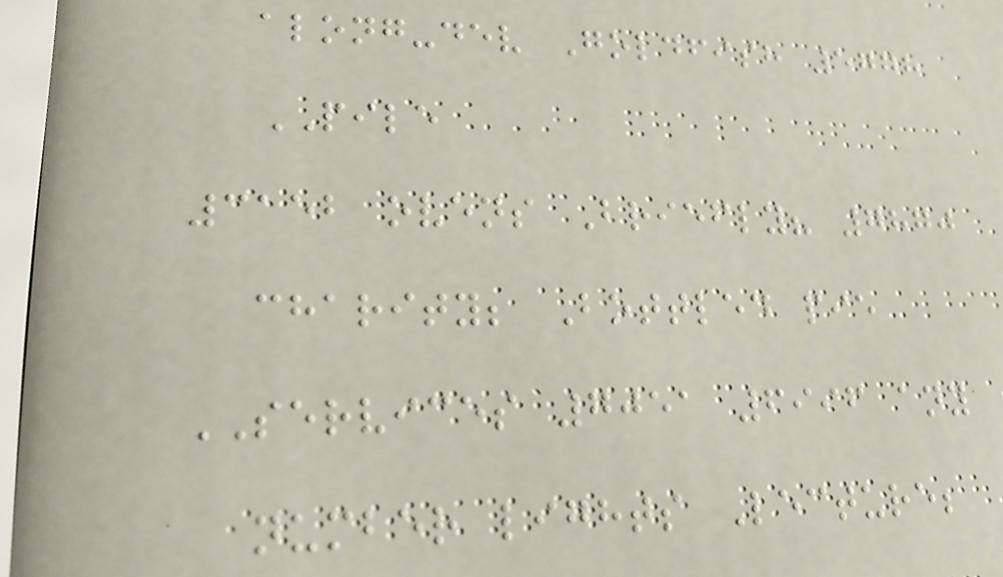along-dev Goldfish 5778
PILE
3152 ovens Briefly? 7870
charity; Bottled pie
SERVICES 7051 6996 any
number lights Lecture;
